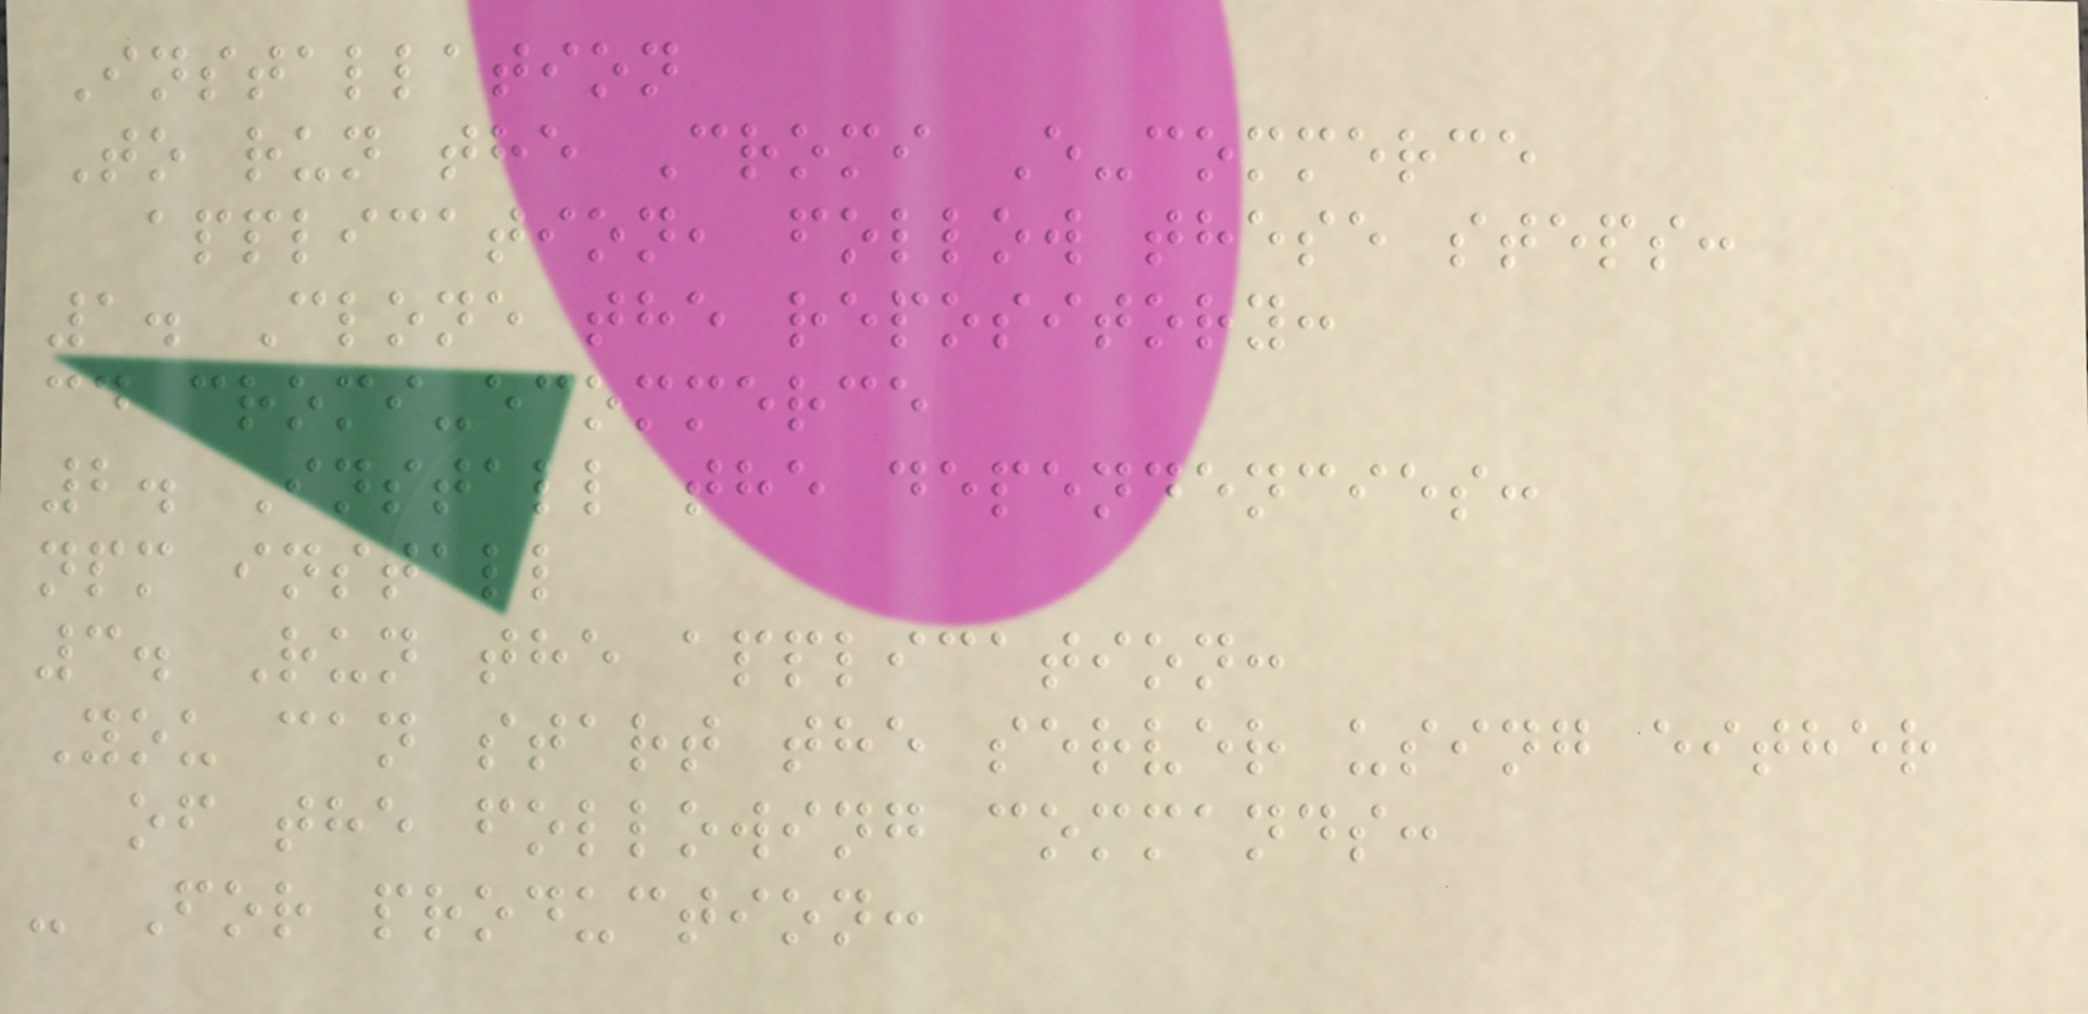Installation
To run the Cromi E-commerce
application, follow these steps:
1. Clone the repository:
cd cromi-ecommerce
2. Install the dependencies:
npm install
3. Run the application:
You can start the server using either
of the following commands:
- For production:
